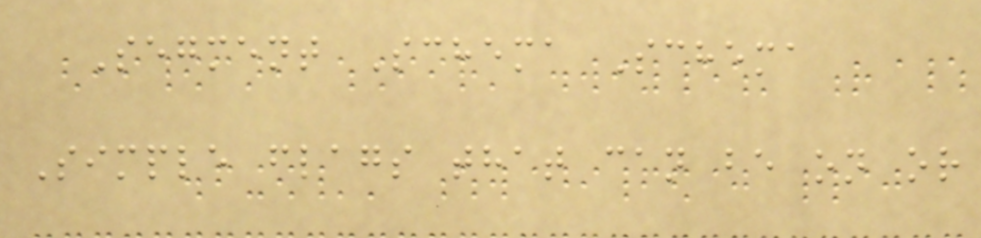Segment Schema Schema
Simple flags that can be on or
